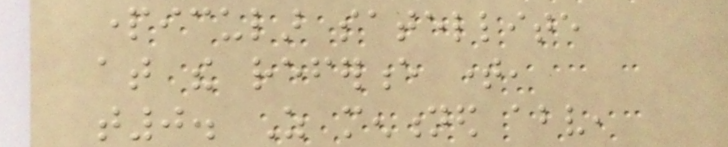particular satellite
at the reference time,
t0. As mentioned above,
